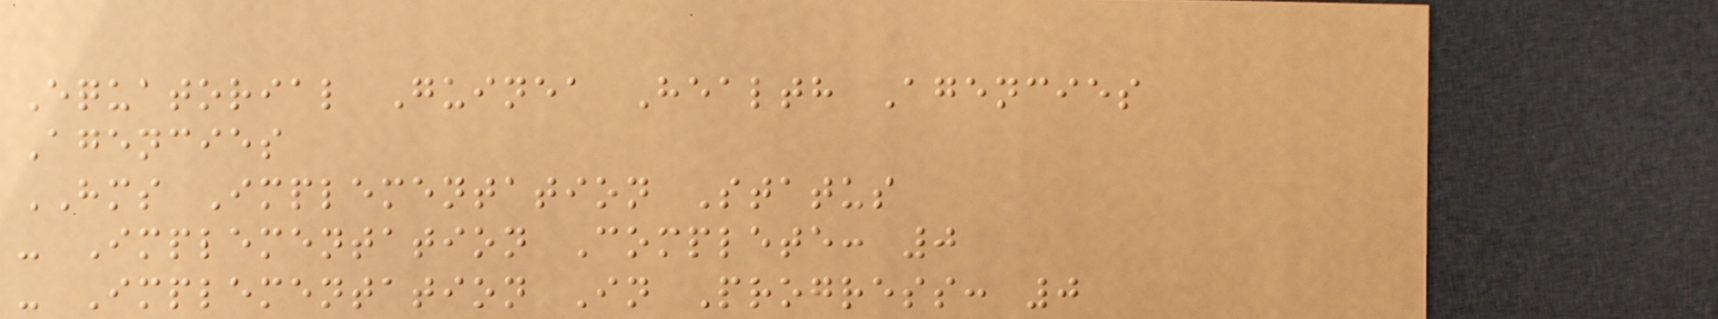Equatorial Guinea Health Agencies
Agencies
HMS Implementation Status
- Implementation Complete: 0
- Implementation In Progress: 0
